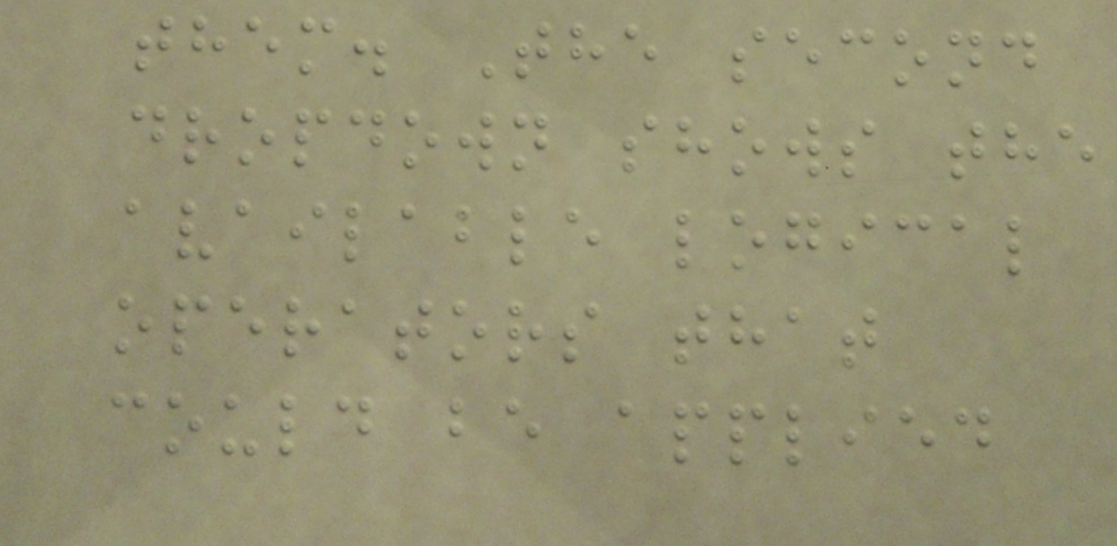them. The second
dropdown shows the
available logical
operators that
could be applied
